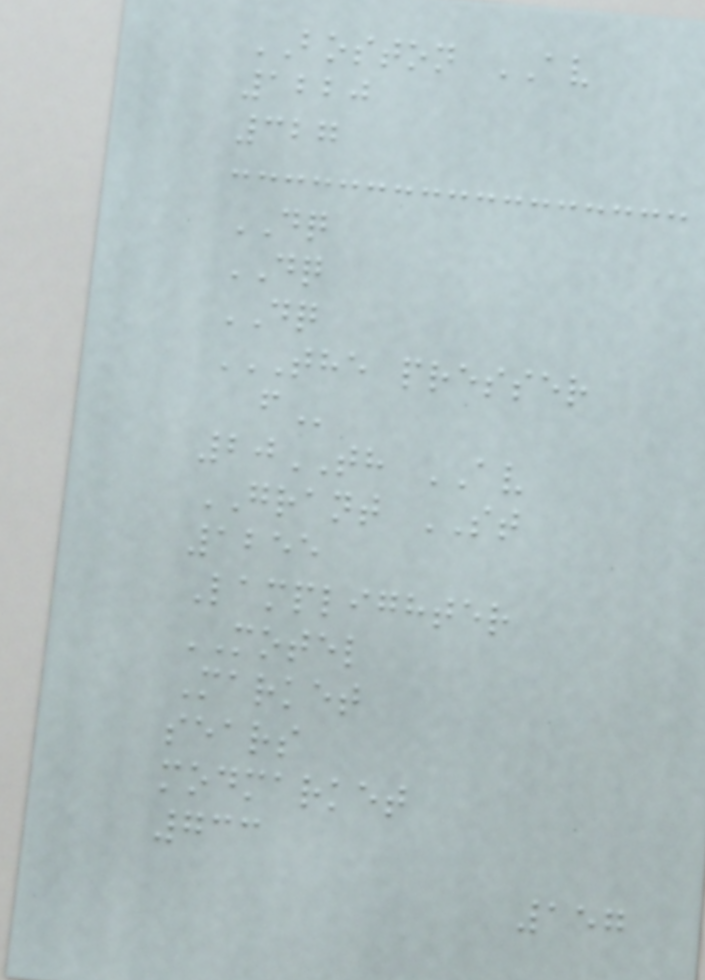BOSTON AV
1220
327
DQ
DQ
DQ
THE PRESSER
F
20TH AV
GRANT ST
1255
Lamplighter
MOTEL
Market
sears
modmarket
733
157
